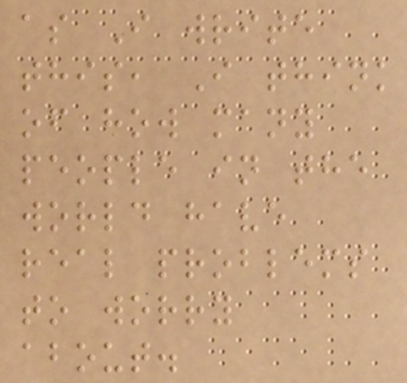as I write
this, I think
of how many
people in the
world have
real problems
to worry
about.
